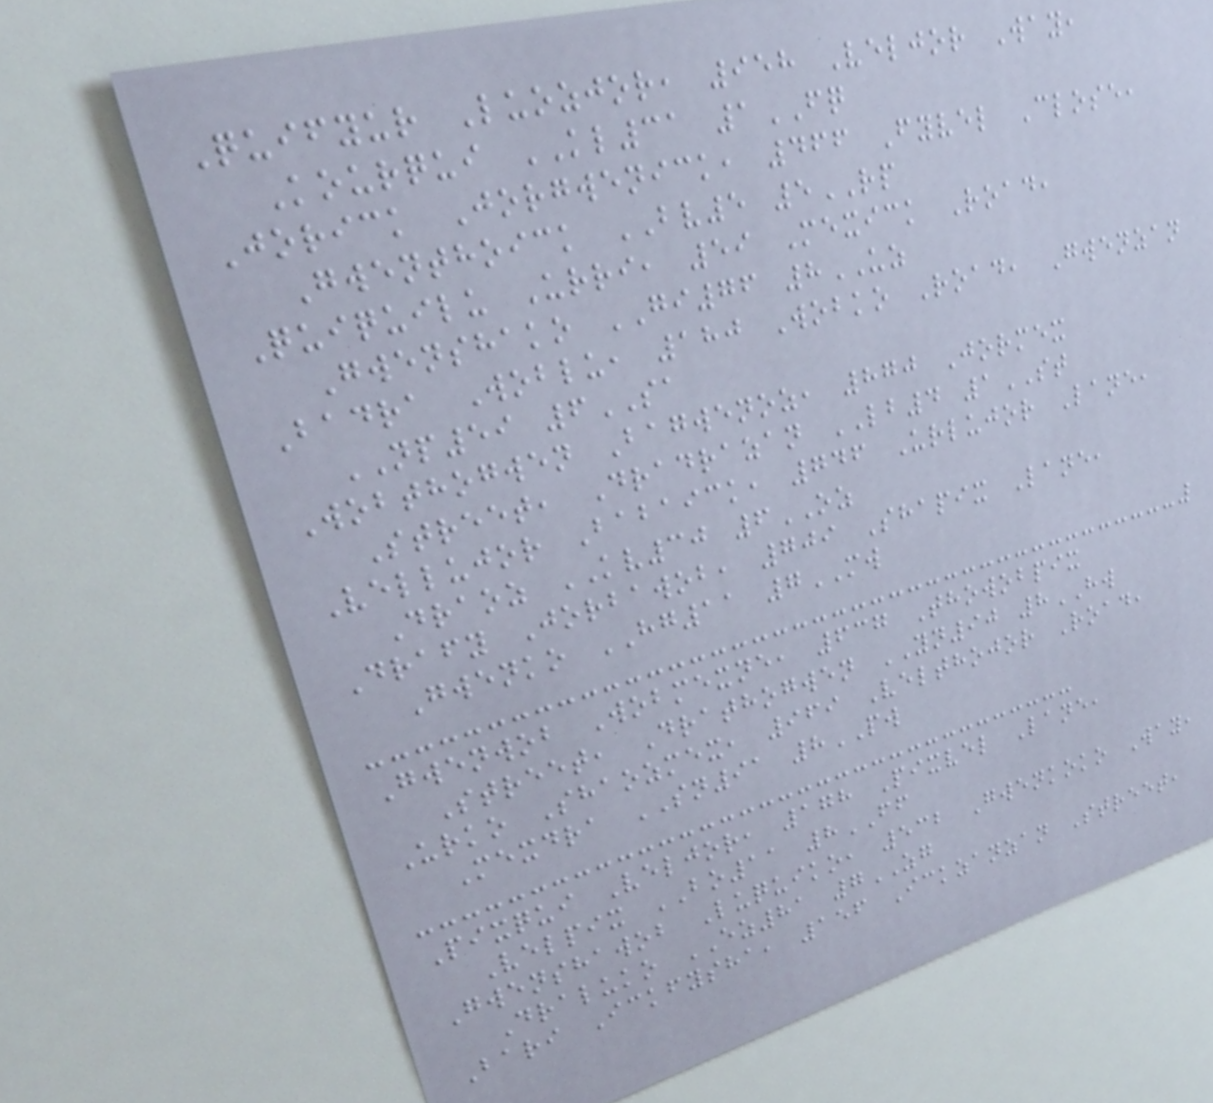Quifyur Luozjor, 958 Veljor Way,
Kourqui KL31 1FQ
Jorick Jorgwenick, 466 Fyvel Close,
Gwenthoick BV5 5RP
Quiquilu Urri, 59 Mexick Road,
Gwenshako GI76 8UZ
Badra Woblu, 180 Wobko Road, Gwenzan
NP59 6SA
Wobthogwen Bagwenoz, 870 Jormex
Street, Dradrazan LB4 1ST
Vellujor Babaick, 746 Urlujor Lane,
Draoz KV30 6OZ
Drafy Jorbawob, 709 Shapix Lane,
Gwenko HG11 7MW
Gwenwob Wobmexne, 637 Thowobpix
Street, Drathogwen YN90 8HW
Urko Shaozmex, 969 Velthojor Road,
Mexdra SN91 8PW
Pixqui Veljor, 178 Pixvel Lane,
Velpix BO11 8FF
Gwenshawob Luquiko, 532 Gwenkoko Way,
Draluko EZ81 7ZG
Bari Ickfysha, 156 Ickzanzan Street,
